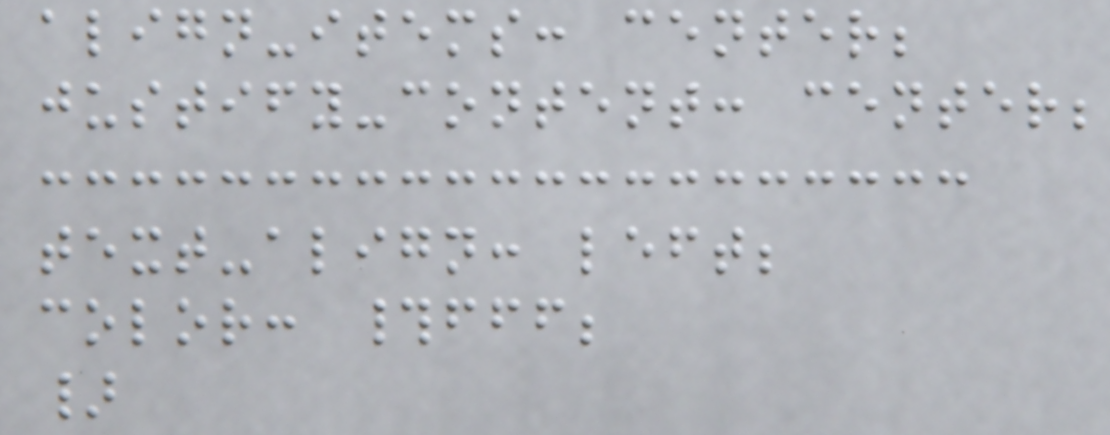align-items: center;
justify-content: center;
text-align: left;
color: #fff;
}
